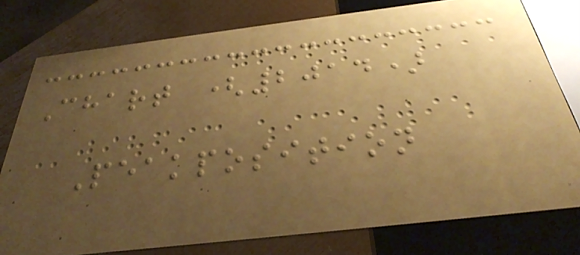Chart (2014)
Peakposition
